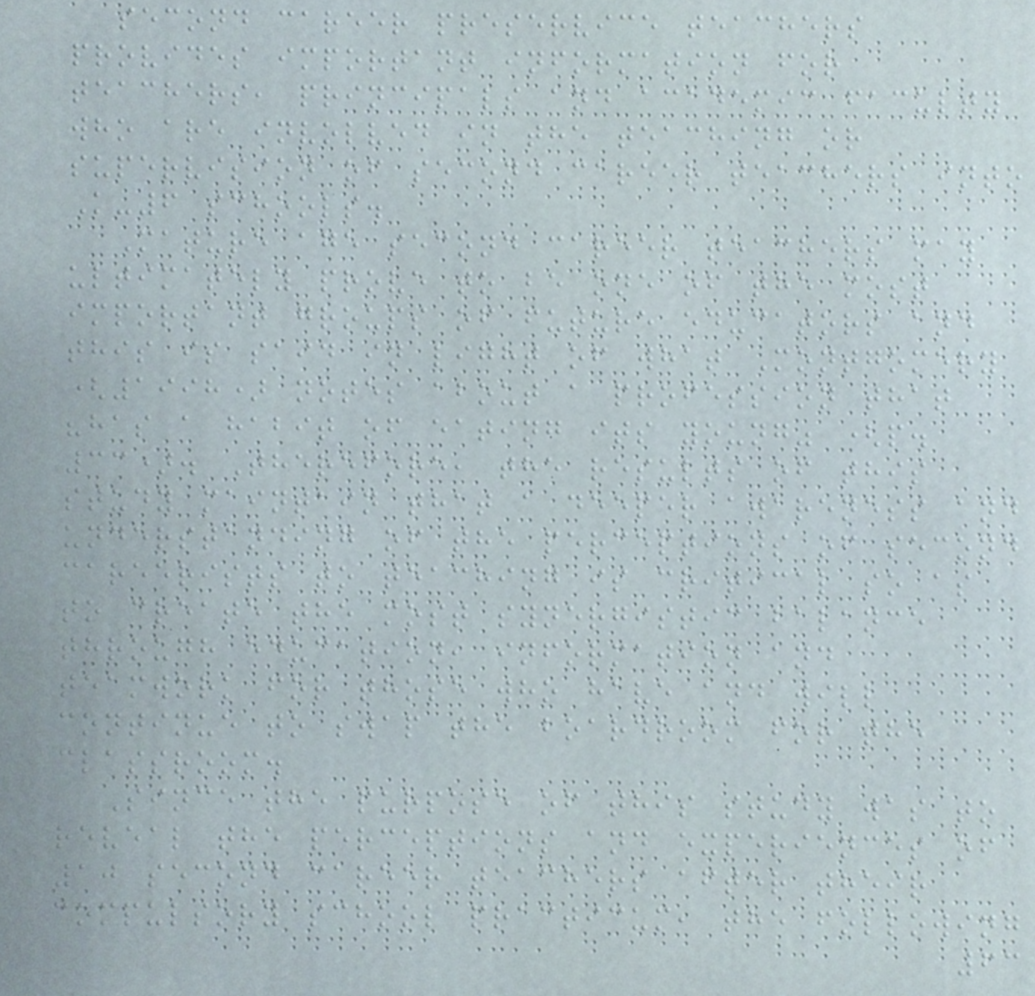second career preservice teachers
provides important information for
teachers, principals and academic faculty
who are involved in the teaching or
supervision of second career teachers into
K-6 schools.
Mature age second career teachers may
ultimately prove to be one of the most
important groups of future educators and
this is said in light of what Montgomery
(1998) notes about a profession that
"has a habit of eating its young" (p.
33). Therefore, the results of this
study maintain that a deeper awareness and
understanding of the perceptions of second
careerists to teaching is critical so as
to create the most synergistic balance
through education, information and
teamwork for those who have and will
continue to swap the boardroom for the
classroom.
Since the purpose of this study was to
reveal the perceptions and experiences of
10 second career teachers after their
compulsory school practicum, the following
63
